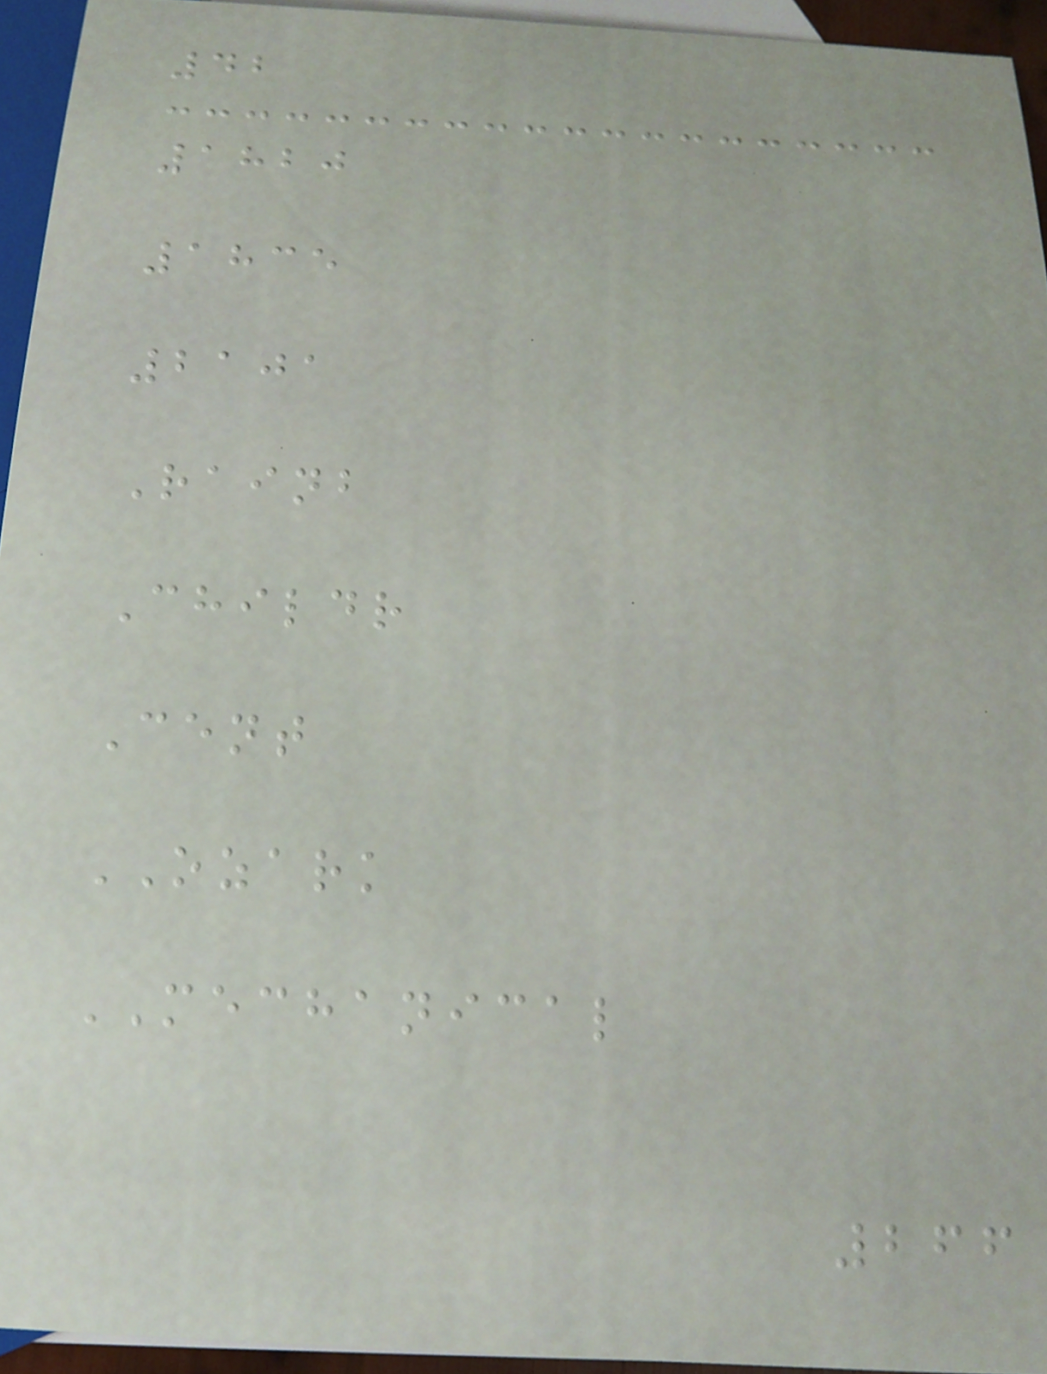42
1820
1835
2101
Rainb
Childr
Cent
OZARK
MECHANICAL
266
